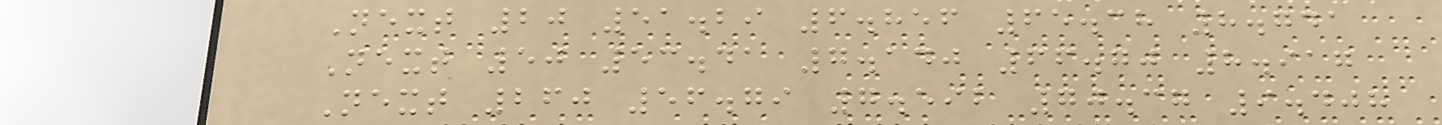Next 20 51.29 6.856 65.38 8.741
Next 50 53.41 7.140 66.70 8.917
Next 260 56.79 7.592 70.37 9.408
